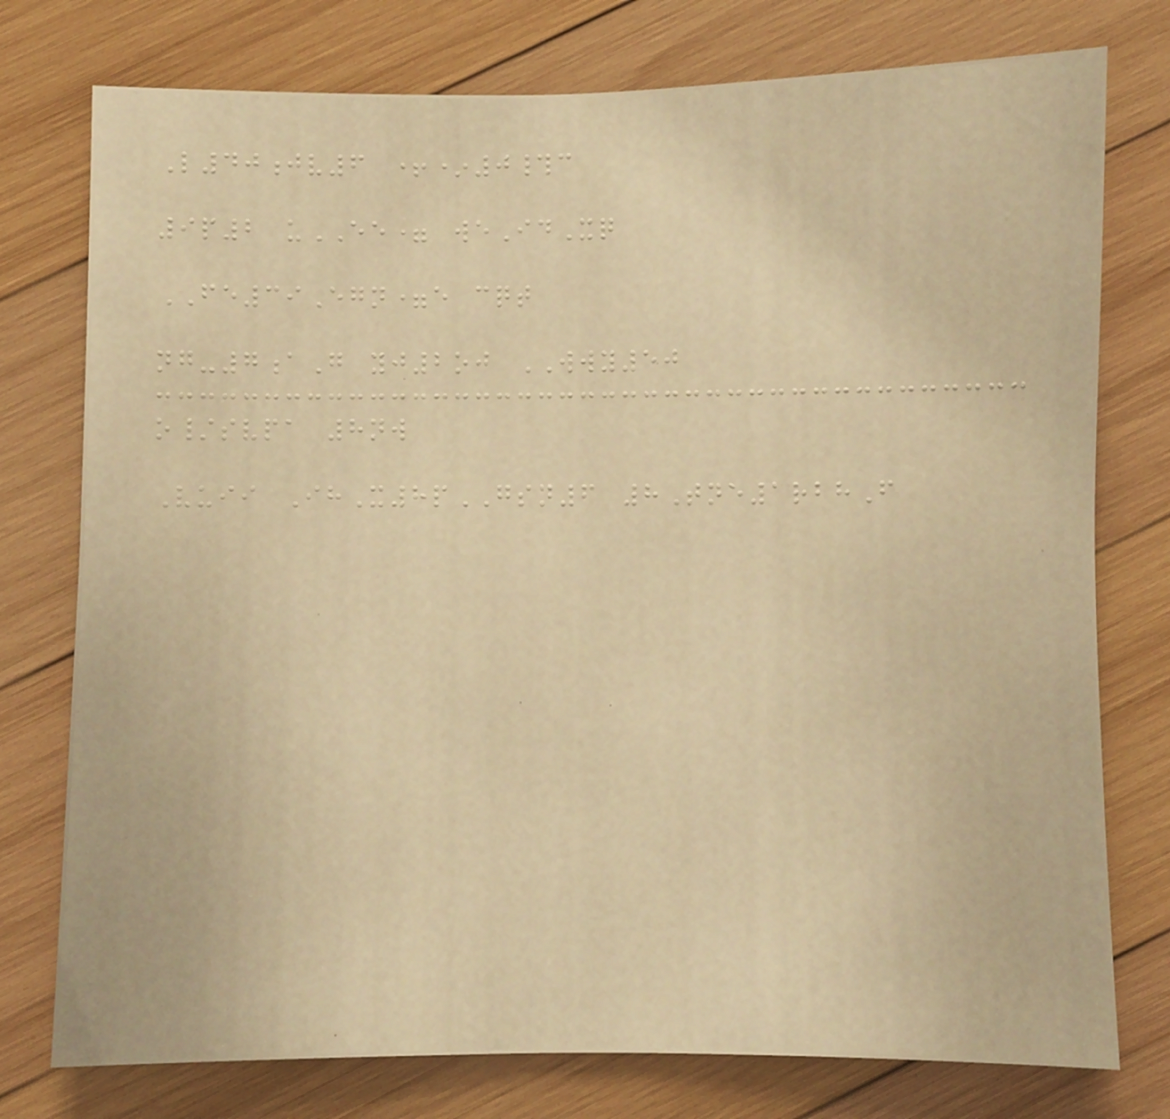L40jv6 +*0#c
9p2 uEE= weIdXq
FE39Egn=e cqt
ng-7aG yj2oj WWY50
o/svpa 8nw
Vuii IhX8pGSN6 8Tne1rbhF
